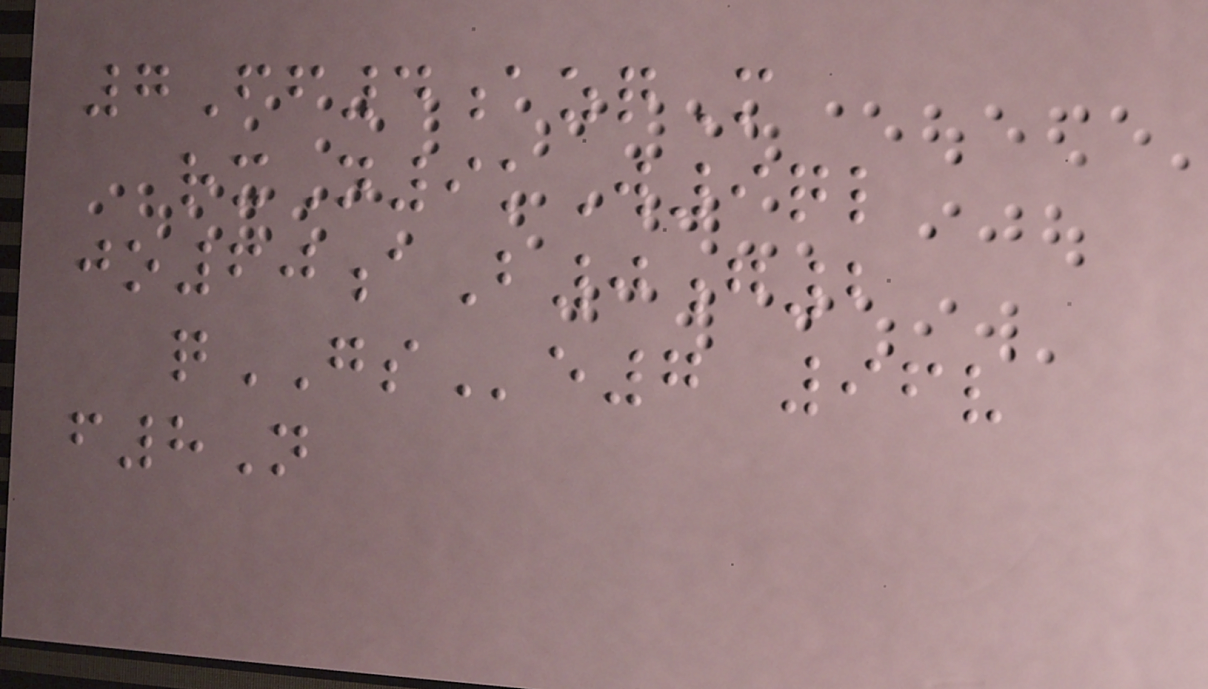7Ff4azqM
rxN9kW9ql
jo60aB0g2
qGSe7 96v
f8N
